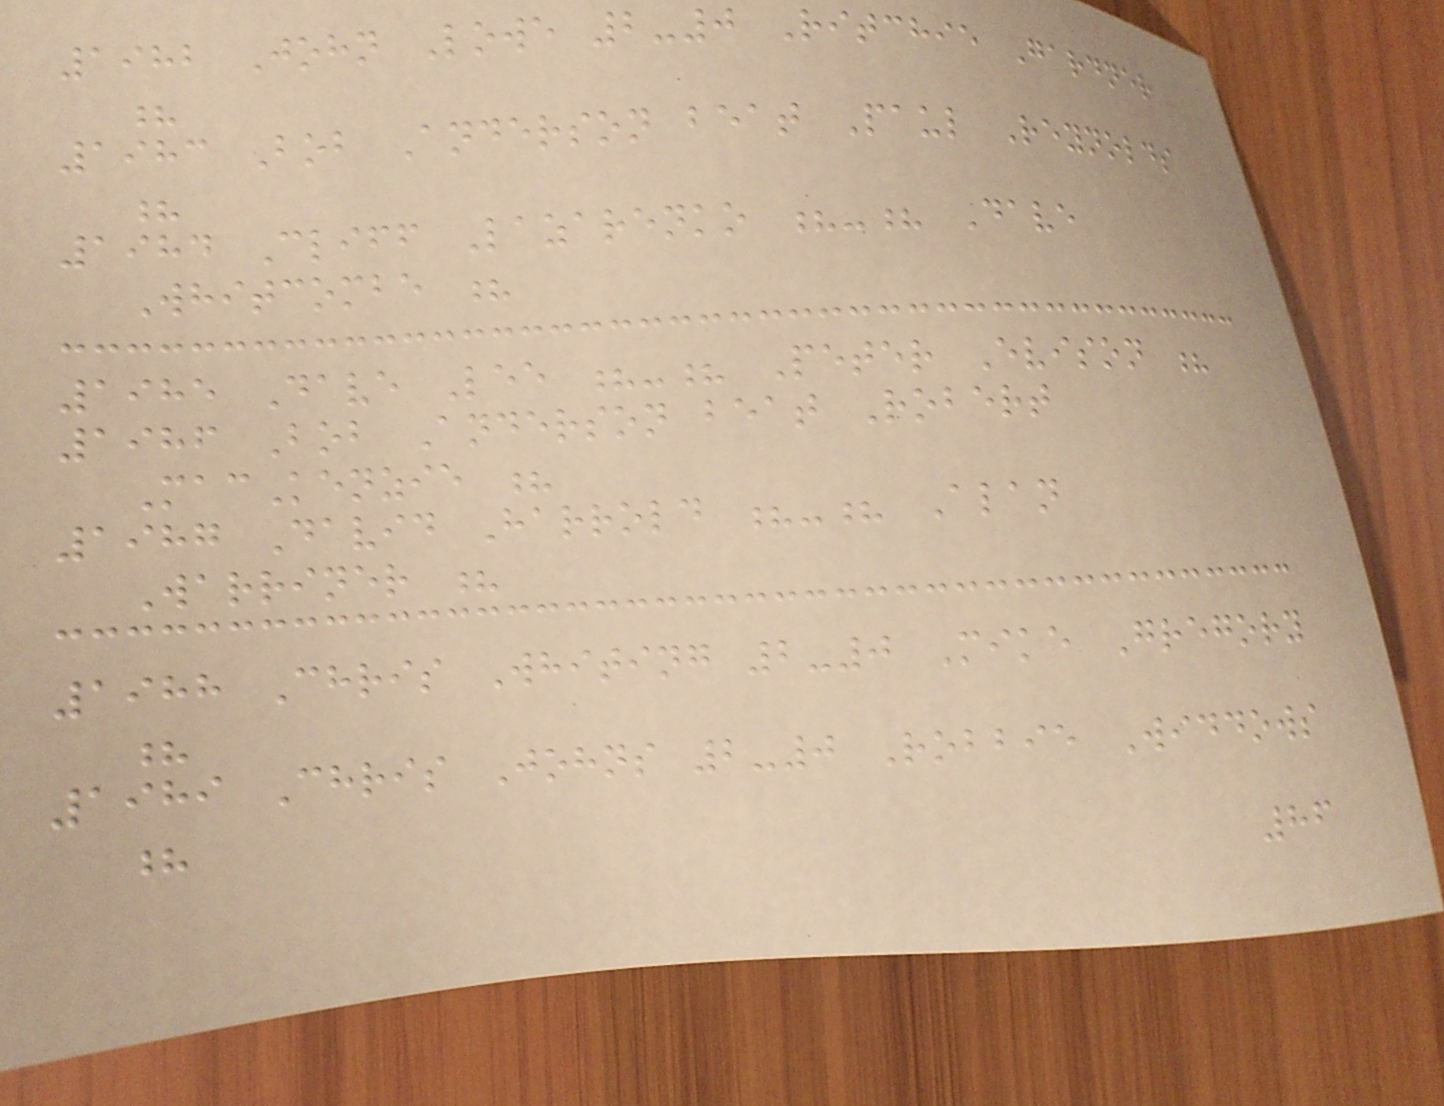1982 John Lowe 2-0 Ritchie Gardner
?
1983 Bob Anderson beat Paul Reynolds
?
1984 Cliff Lazarenko ?-? Dave
Whitcombe ?
1985 Dave Lee ?-? Peter Evison ?
1986 Bob Anderson beat Robert
MacKenzie ?
1987 David Harrold ?-? Alan
Warriner ?
1988 Chris Whiting 2-0 Mike Gregory
?
1989 Chris Johns 2-0 Robbie Widdows
?
86
